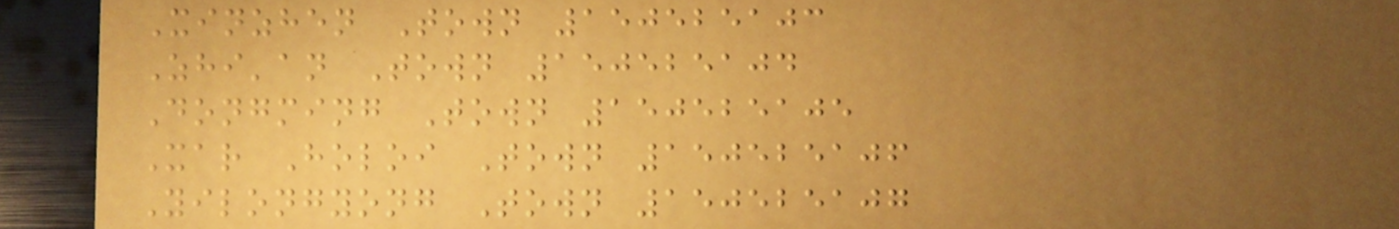Xinzhen Town 150525103
Zhi'an Town 150525104
Dongming Town 150525105
Xar Holoi Town 150525106
Yilongyong Town 150525107
